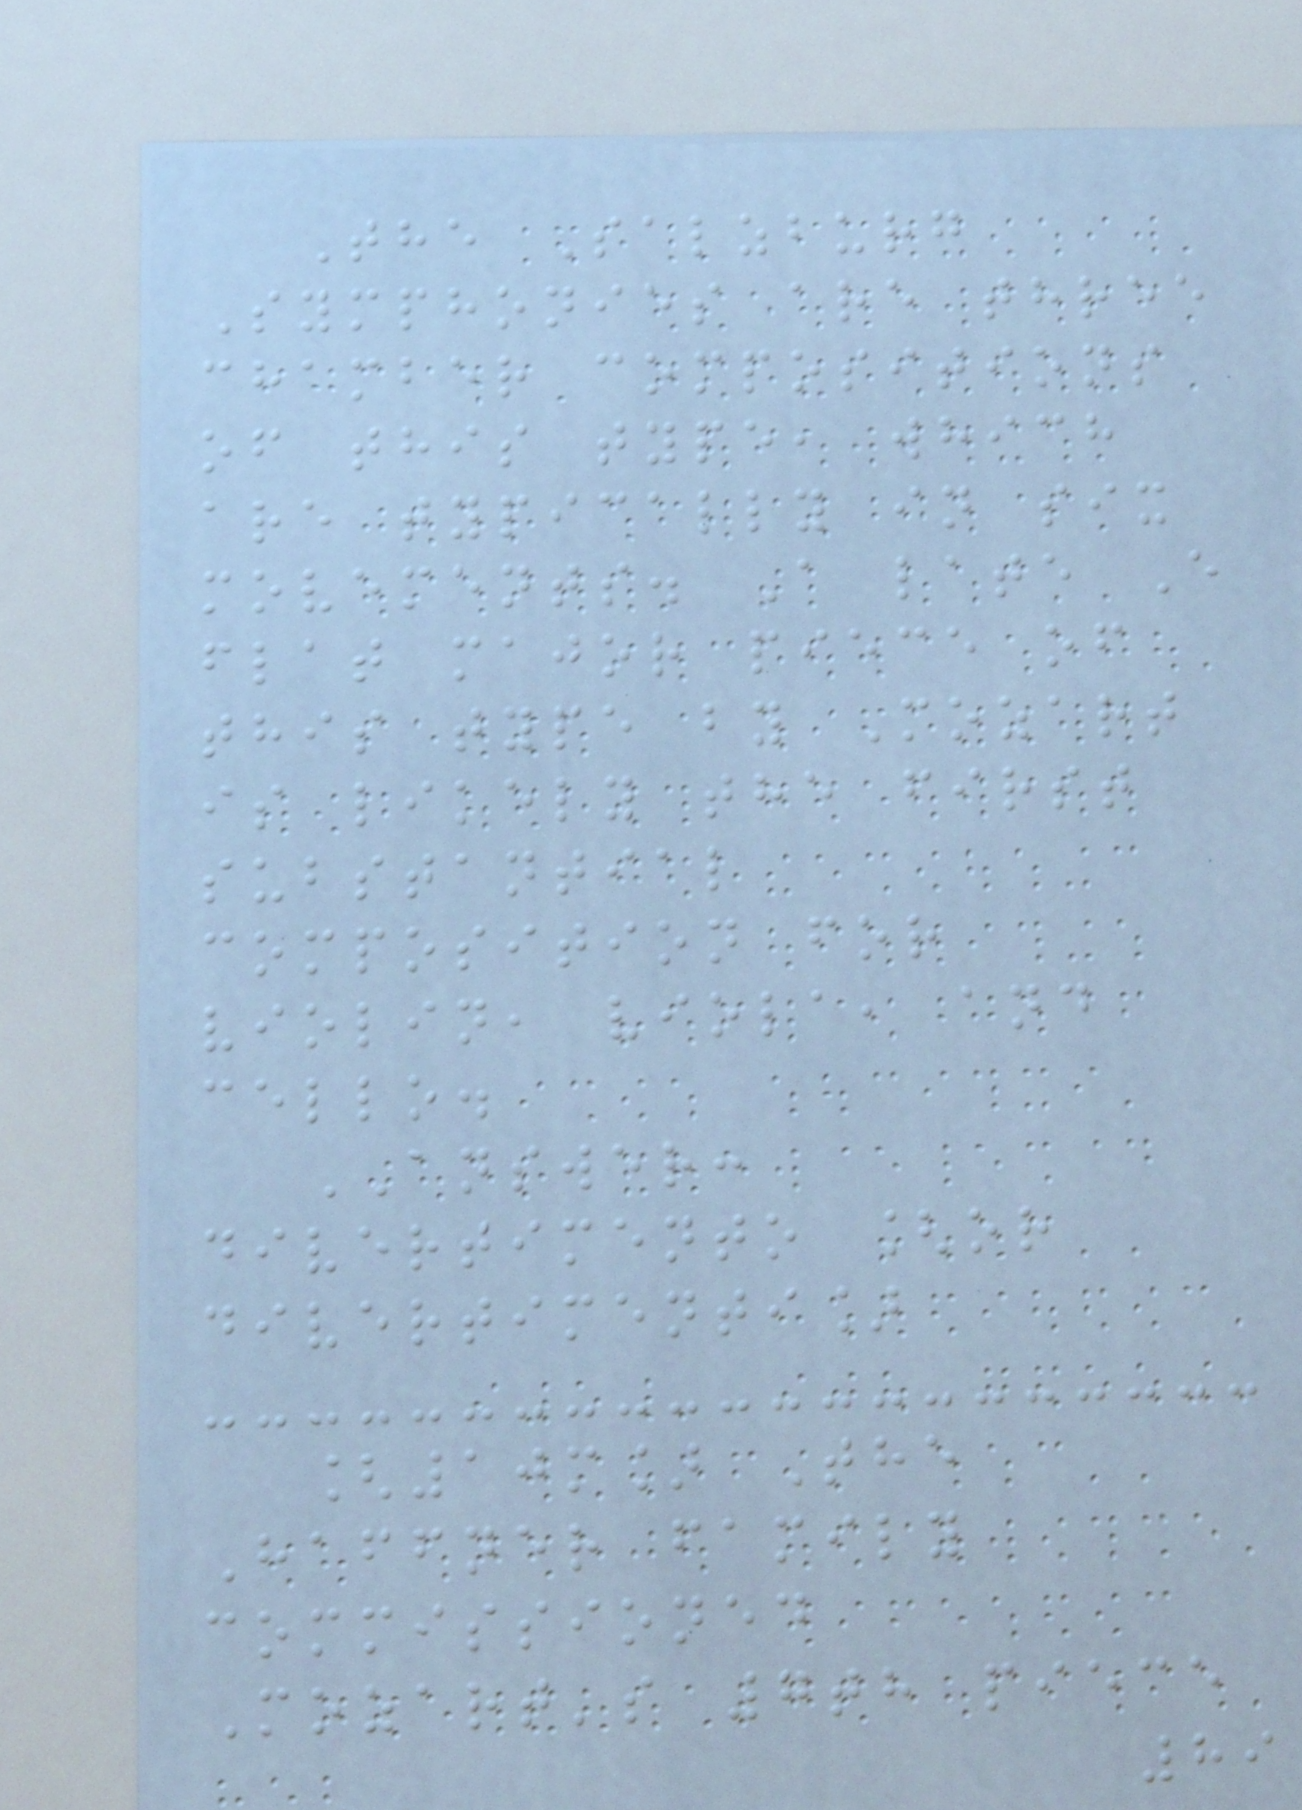The Salzburg
Symphonies are three
chamber compositions
of this type, which
are typically in six
movements. A late E
flat major piece of
this type by Mozart
is likely the first
substantial
composition for
violin, viola, and
cello.
ANSWER:
divertimento [or
divertimenti]
[10m] The
Haffner family
commissioned
Mozart's 7th piece
89
